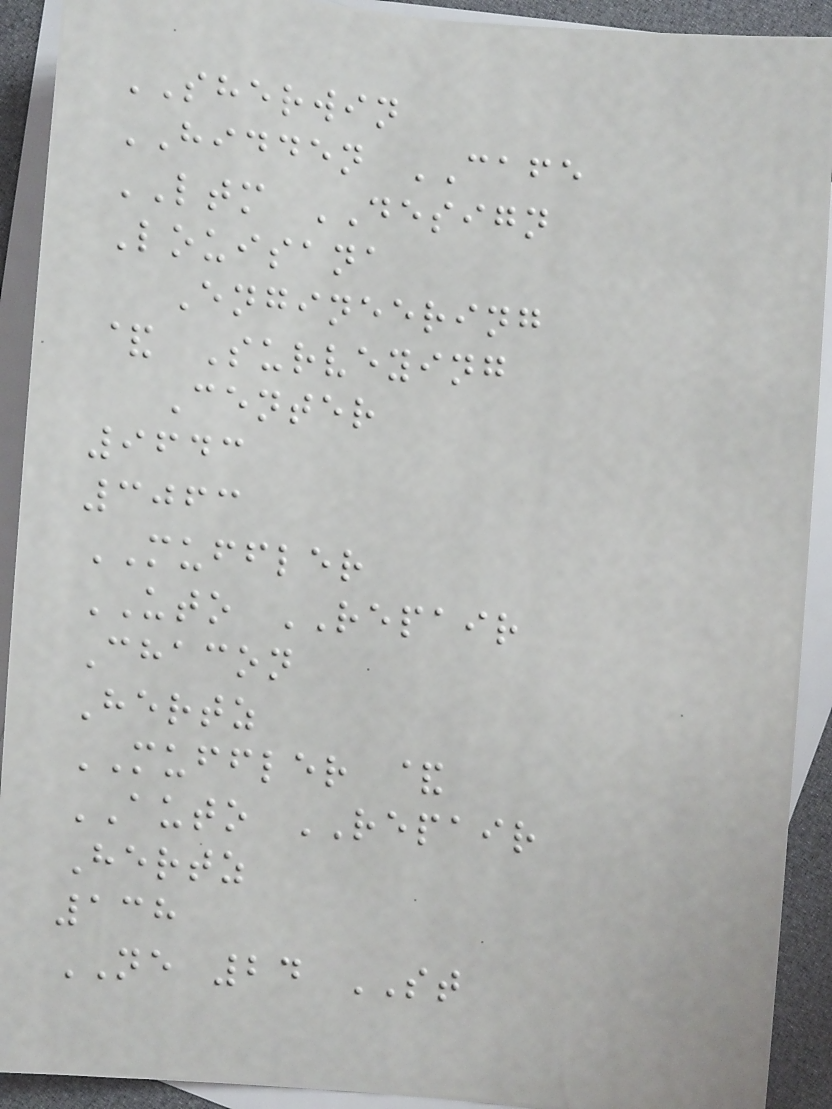SHERWIN
HIDDEN CAFE
LTM DESIGN
Louisana
Engineering
& Surveying
Center
9643
3063
MUFFLER
UTO REPAIR
Chacon
Hertz
MUFFLER &
AUTO REPAIR
Hertz
138
NE 24 ST
